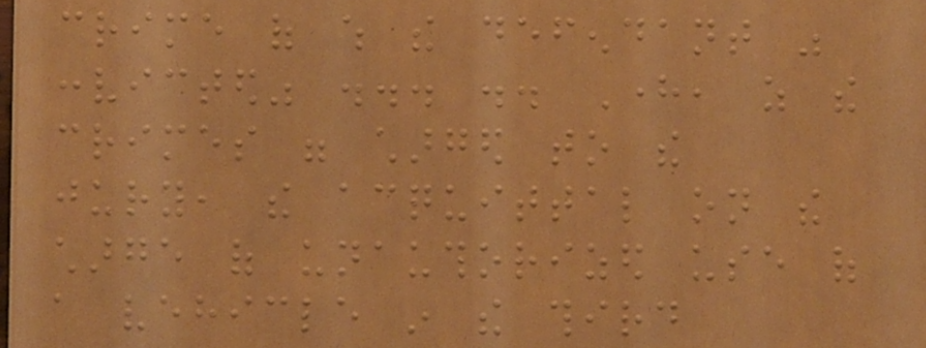crime of which the defendant was
convicted" ... .. Here, as the
crimes were charged to the
jury, the acquittal on the
charge of unauthorized use of
a vehicle in the third
